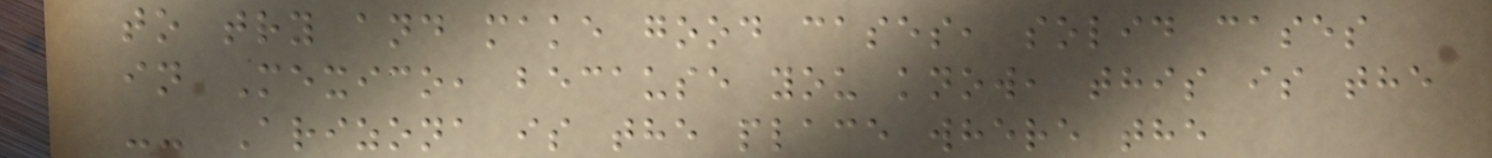to try and make good cases, solid cases
in Mexico, because you know, this is the
-- Arizona is the place where the
